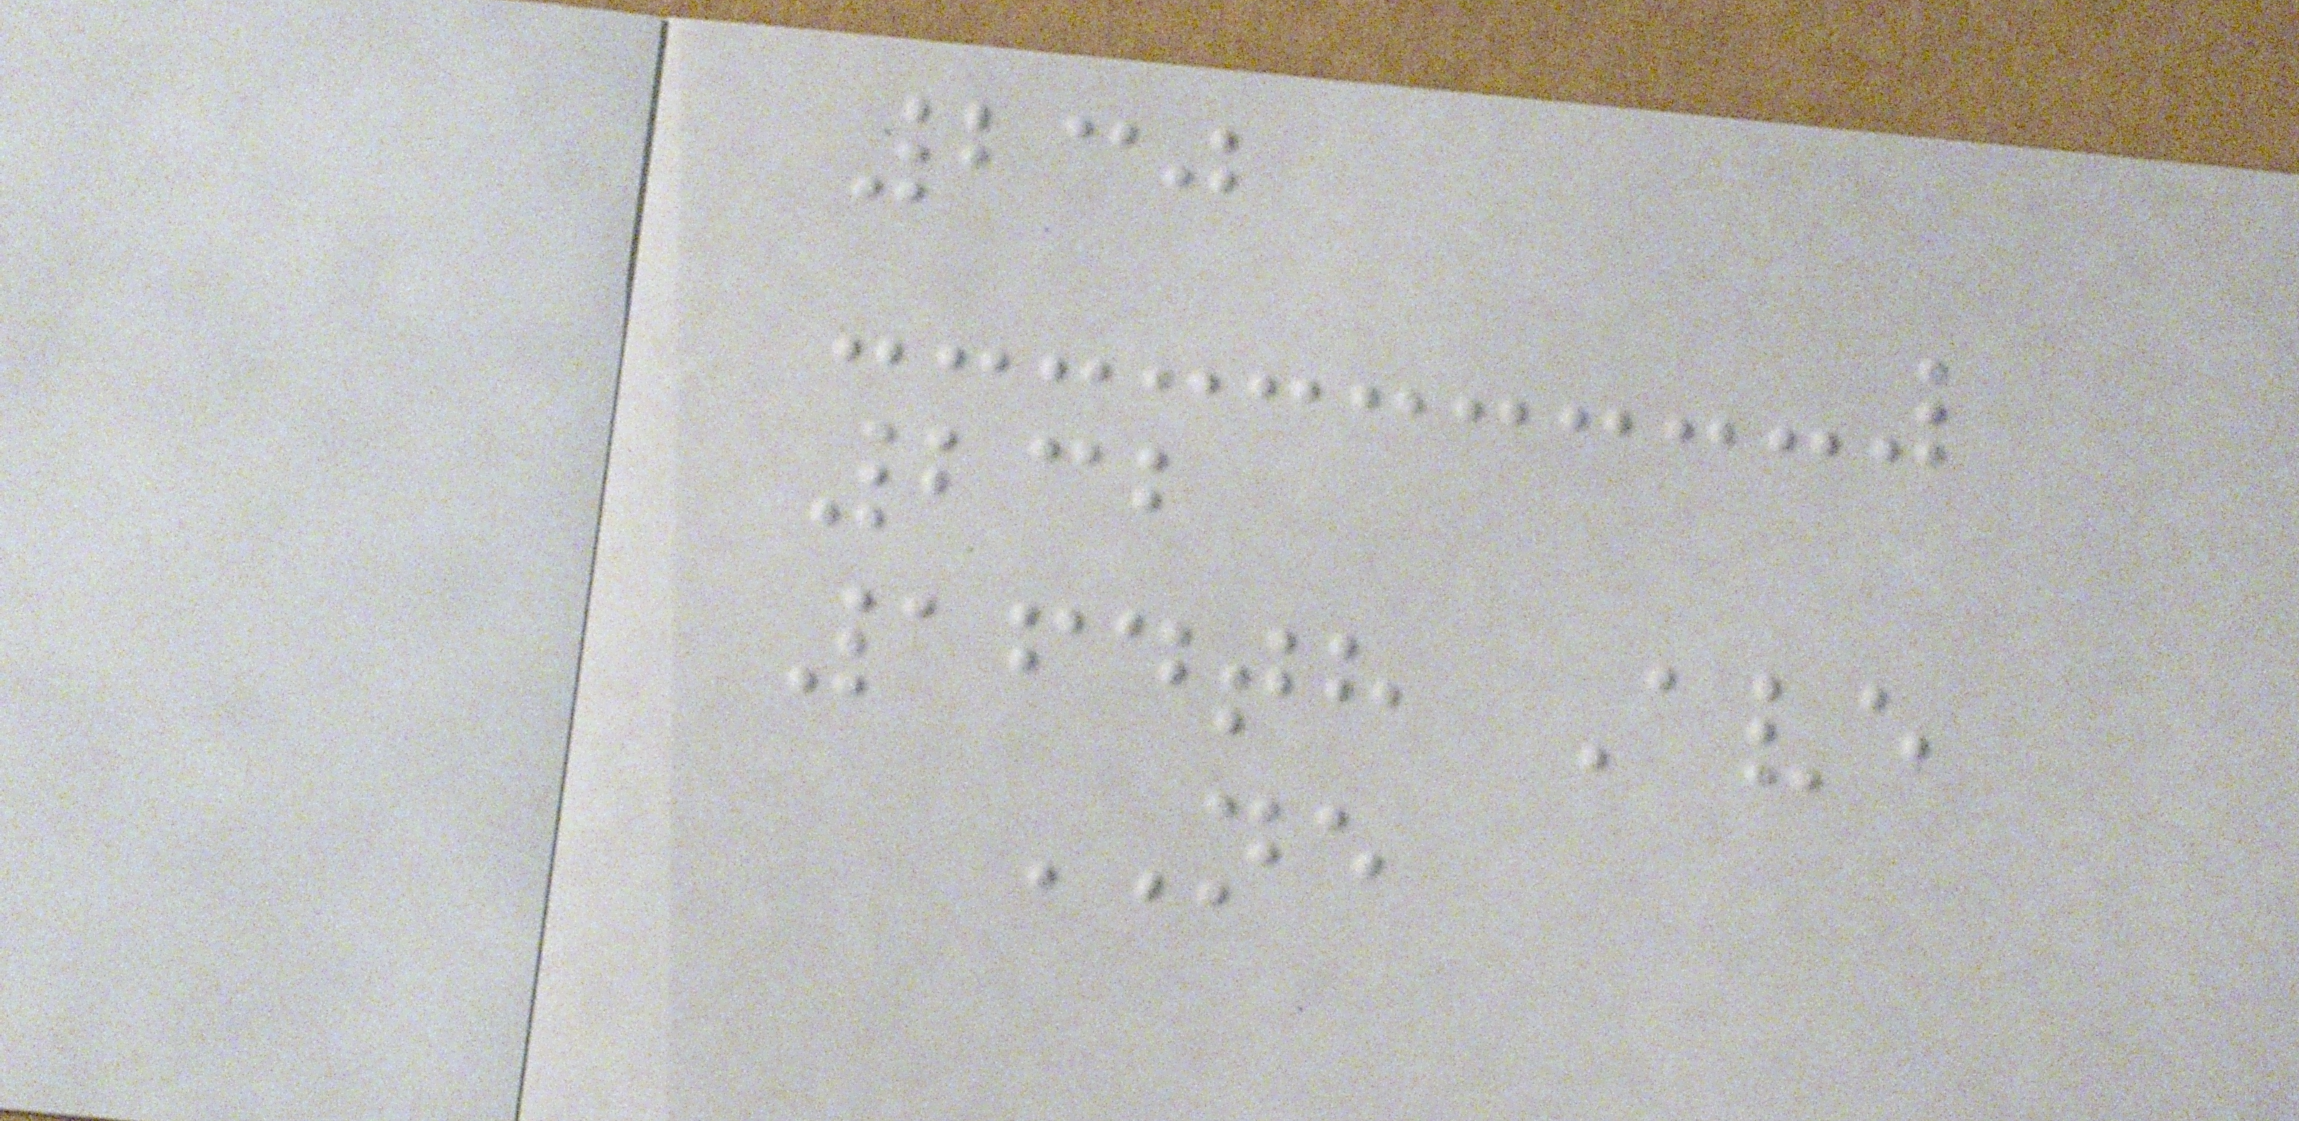230
232
164th Ave
NE
